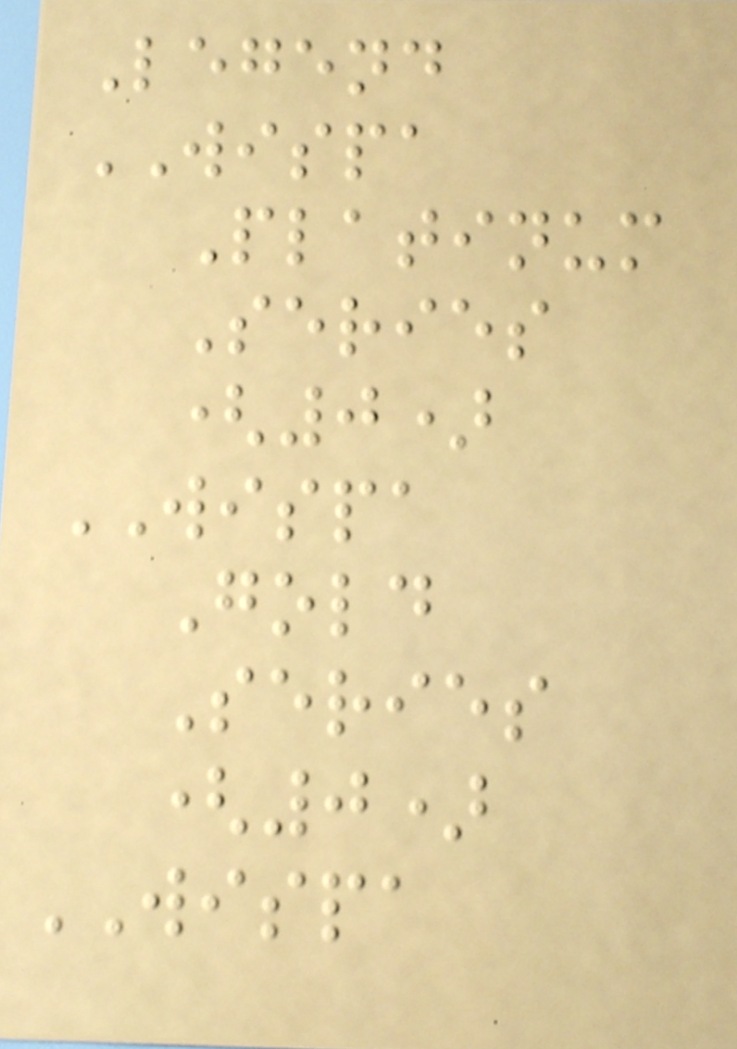Legend
WISPA
Platinum
Series
(0)
WISPA
Gold
Series
(0)
WISPA
